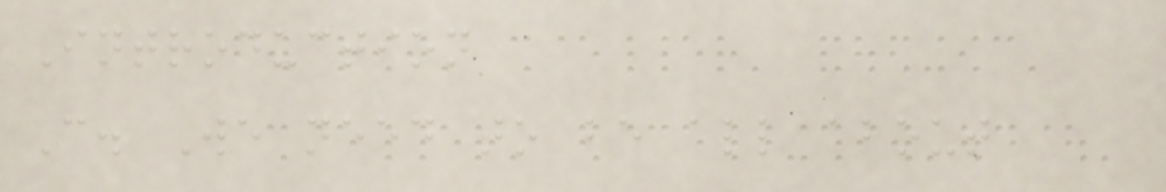Introduction
C. We need to be all about
